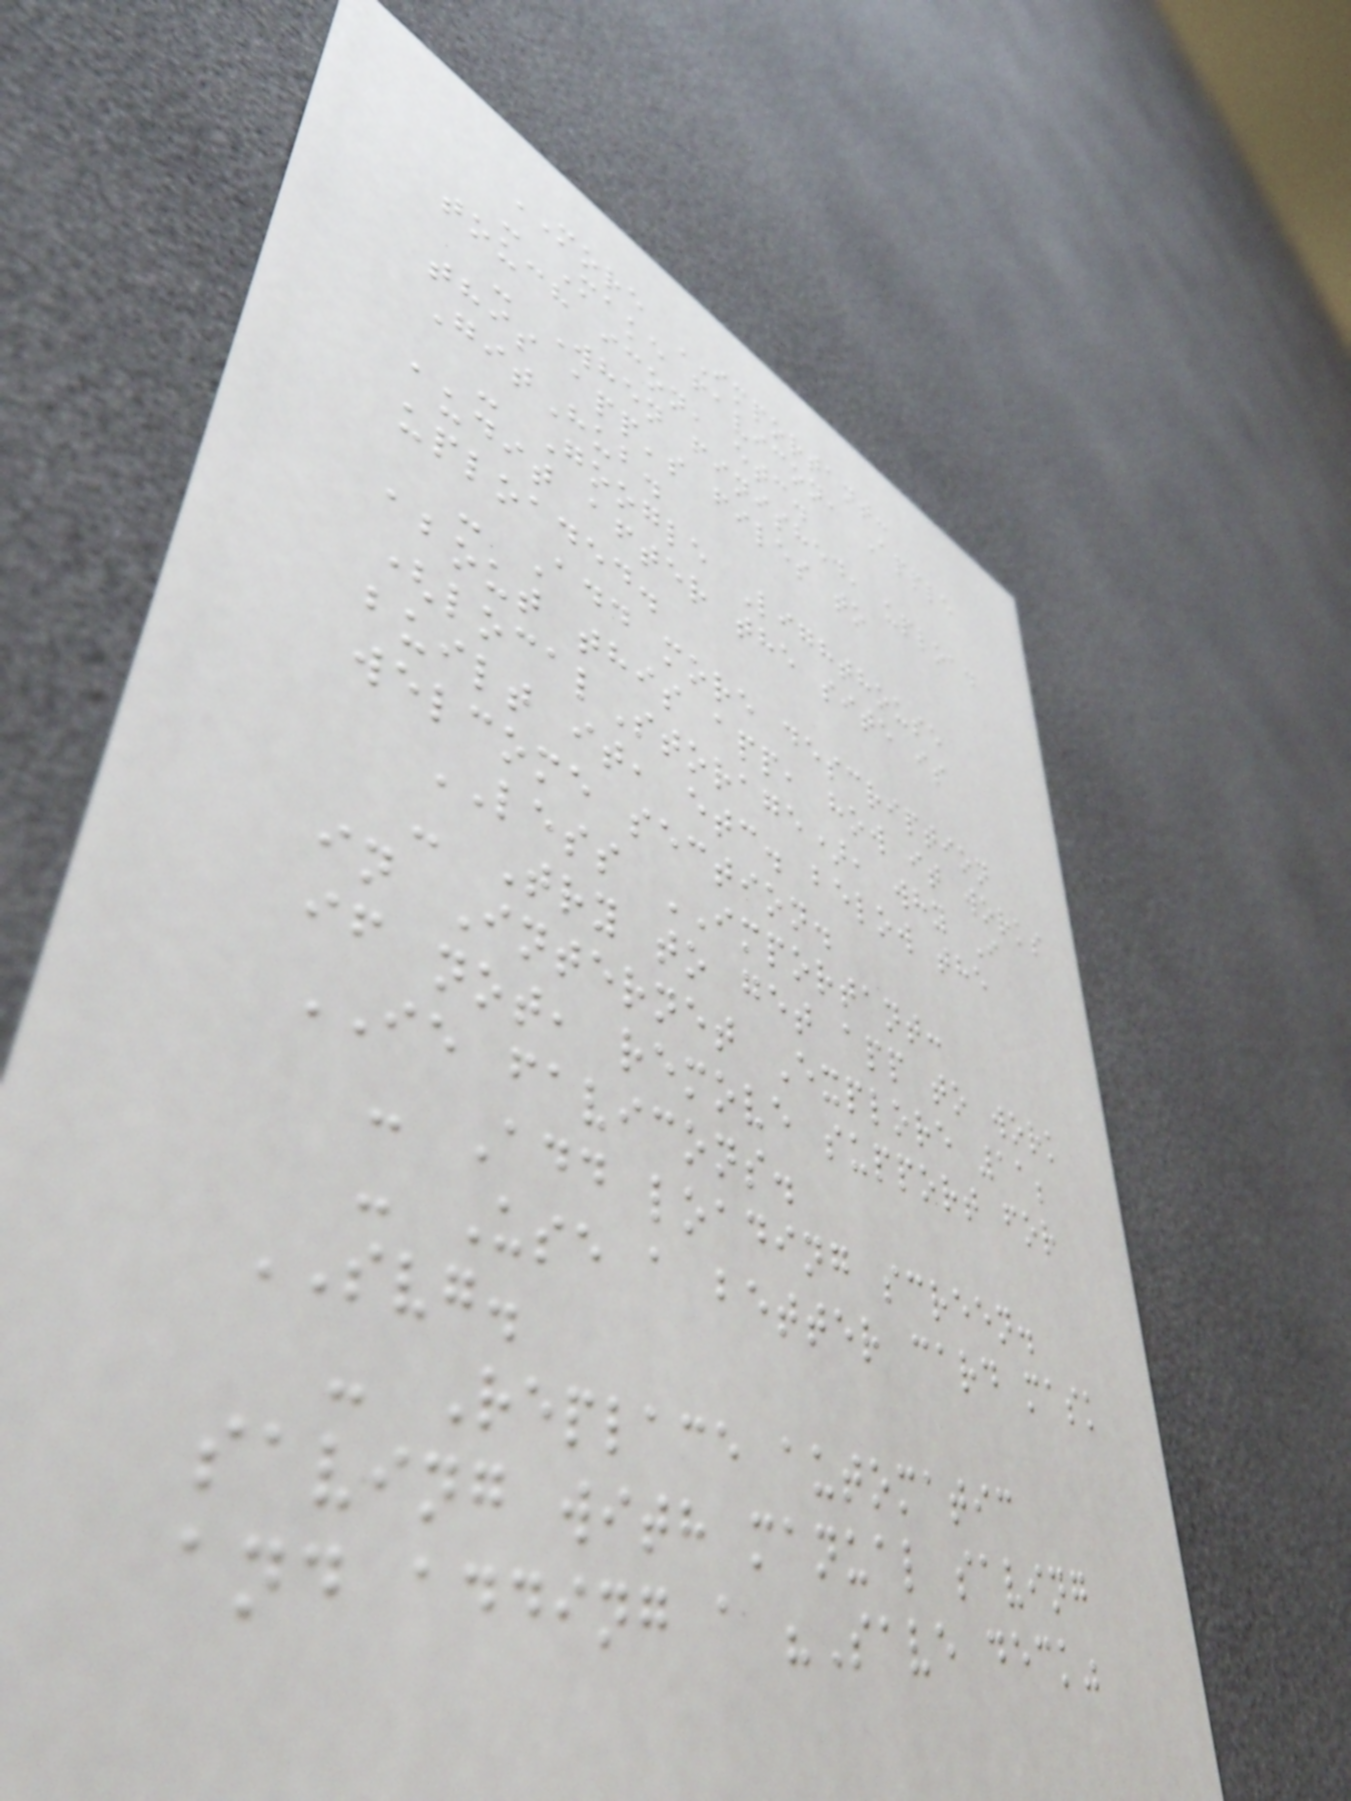MORE IMPORTANT:
- Make favicon, Apple
touch icon, etc.
- When finished, upload
this app's files to
GitHub.
- Google Lighthouse
audit after the site is
uploaded.
- Add more description
about this app, how it works
(localStorage), why I
built it, etc. below the
welcome section.
LESS IMPORTANT:
- Try to get app to work
in Internet Explore 11;
if not, remove support for
IE favicons.
- Add loading screen.
- Use a better card mask
SVG.
- Replace automatic
saving with manual saving
and adding a "Save deck"
